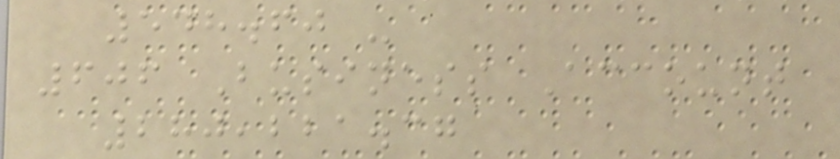548.60 -
606 Business Account
280,221.37
